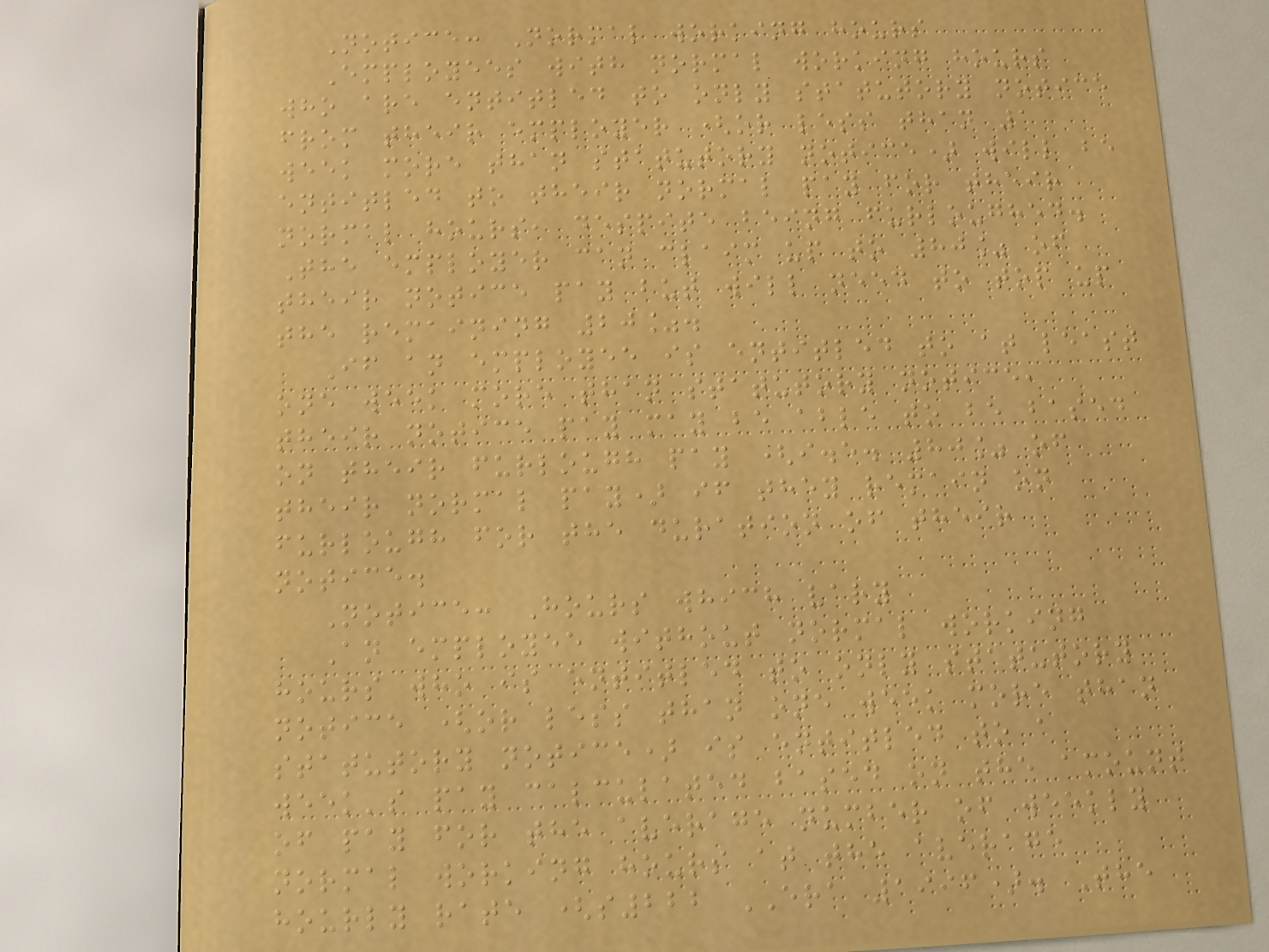Notice: Normal working hours
Employees with normal working hours
who are entitled to only statutory notice
from their employer (or less than 1
week more than statutory notice) will be
entitled to their normal pay for their
normal hours, despite being furloughed.
The employer can claim up to 80% of
their notice pay but will need to top up
the remaining 20%.
If an employee is entitled to at least
one week more than statutory notice,
their notice pay may be able to be based
on their furlough pay (i.e. 80% of
their normal pay) if they remain on
furlough for the duration of their
notice.
Notice: Hours which vary
An employee without normal working
hours who is entitled to only statutory
notice (or less than one week more than
statutory notice) is entitled to a
week's pay calculated based on the amount
of pay for the average number of weekly
normal working hours at the average
hourly rate (s222 ERA 1996). The
